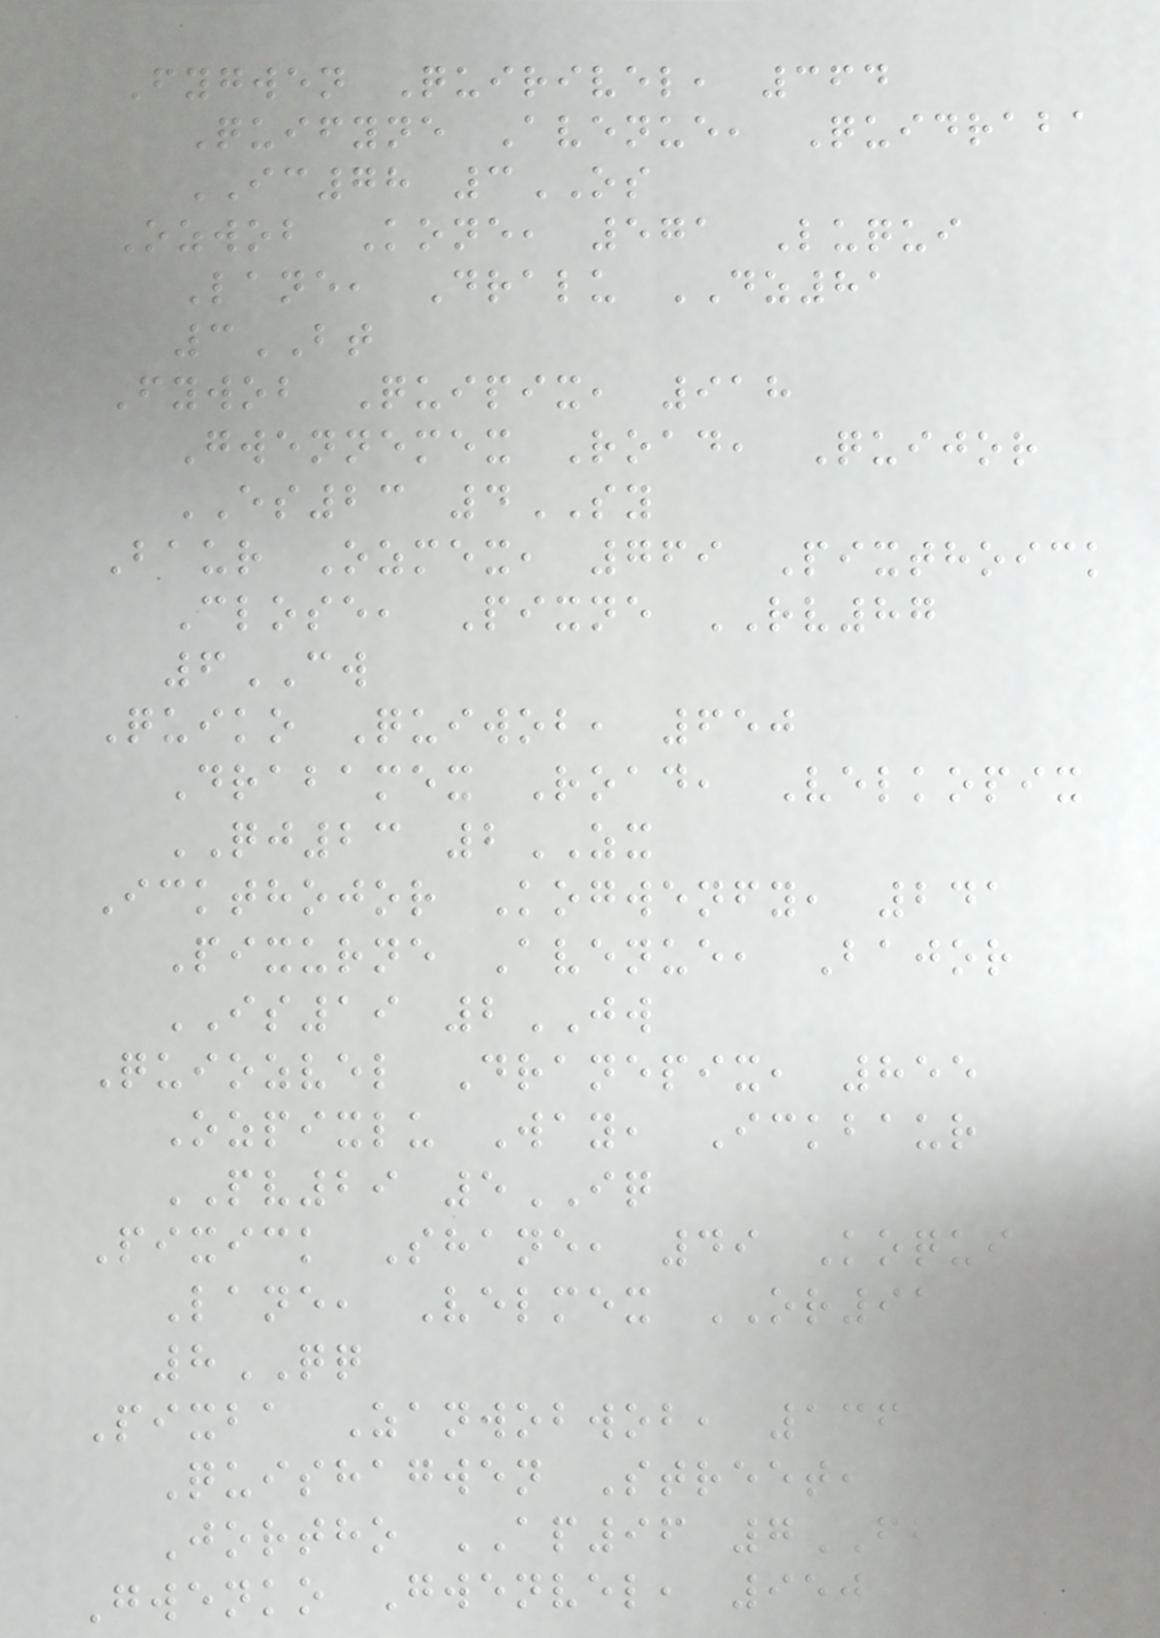Fygwen Quirivel, 364
Quifyne Avenue, Quidraba
IC78 3OS
Ozwob Kone, 571 Luqui
Lane, Dralu DZ81
3BT
Fywob Quipix, 918
Gwennemex Road, Quijor
ES23 4SY
Baur Ozmex, 769 Pixthoick
Close, Pixne RV87
6CW
Quiko Quiwob, 650
Drabamex Road, Velkopix
QJ23 2ZX
Ickthojor Kogwenfy, 241
Pixurne Avenue, Bajor
IS19 2JW
Quiozvel Dranepix, 855
Ozpixlu Way, Ickbaur
PV29 5IQ
Pixick Shane, 49 Koqui
Lane, Velmex OR91
8QQ
Pixba Zanwobwob, 136
Quishagwen Street,
Jortho AP96 7FB
Gwenko Gwenvel, 950
